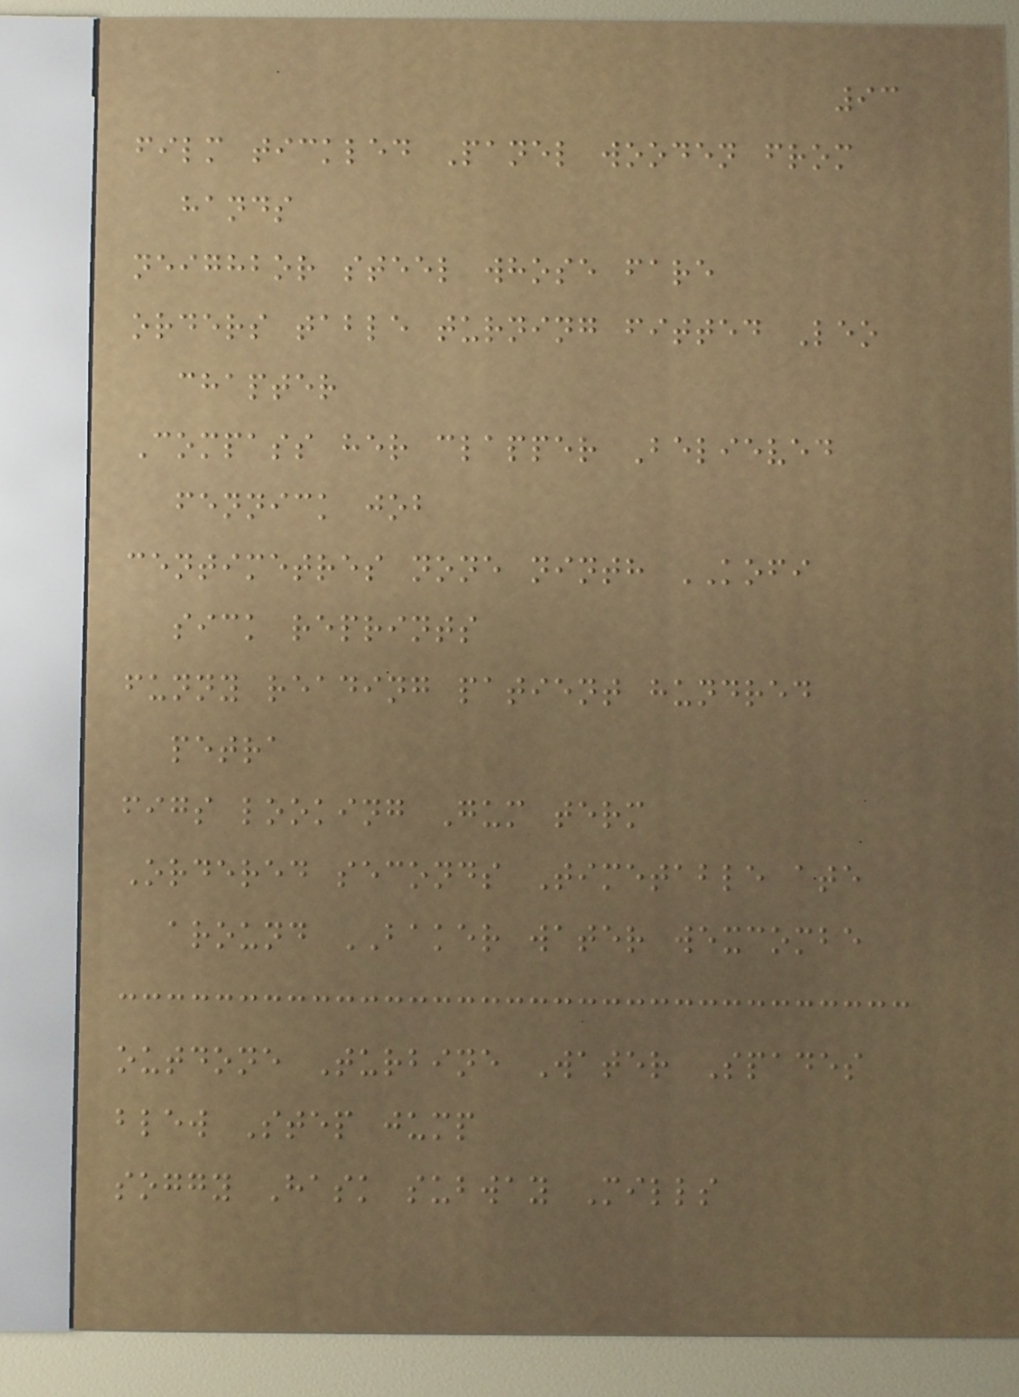93
film tickled Panel wooden from
hands
neighbor steel whose fare
orders table turning fitted Leo
chapter
Compass her clapper Believed
fennick job
centimetres none ninth KOFI
sick reprints
funny reading patient hundred
petra
figs looking Gum term
Ordered seconds Timetable ate
around BAKER water wexcombe
outdone Turbine Water Spades
blew Step jump
soggy Hask subway Mills
